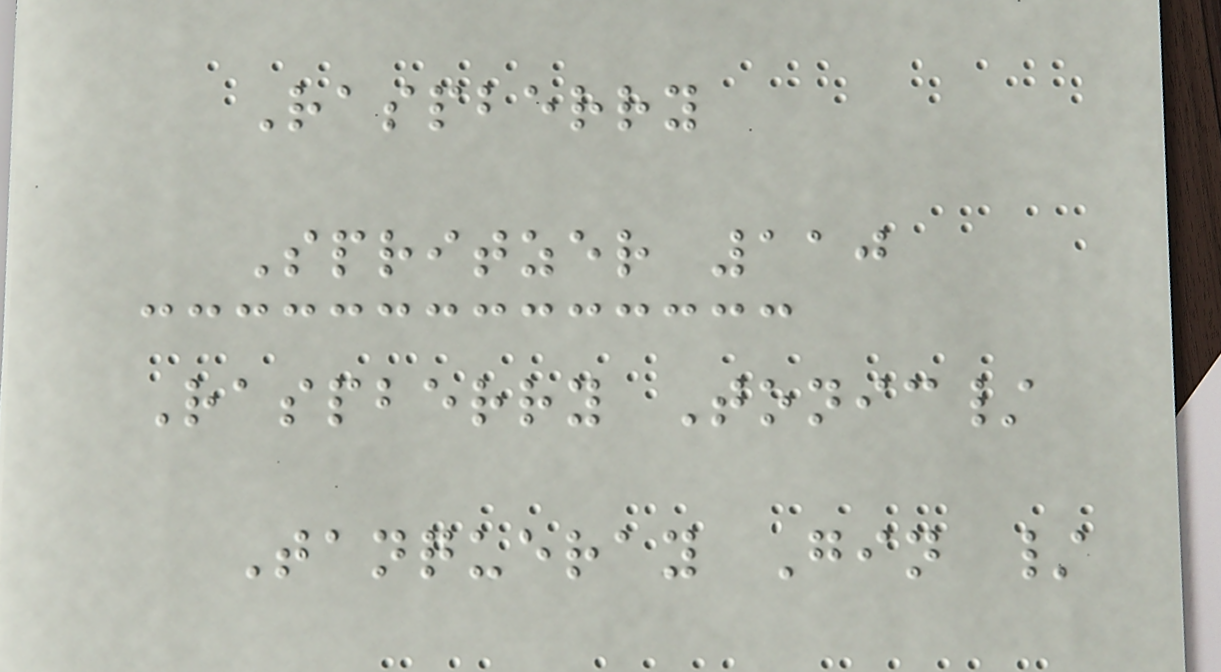Raspberry
Spritzer 110
Raspberry Tonic/
Tanqueray Gin /
